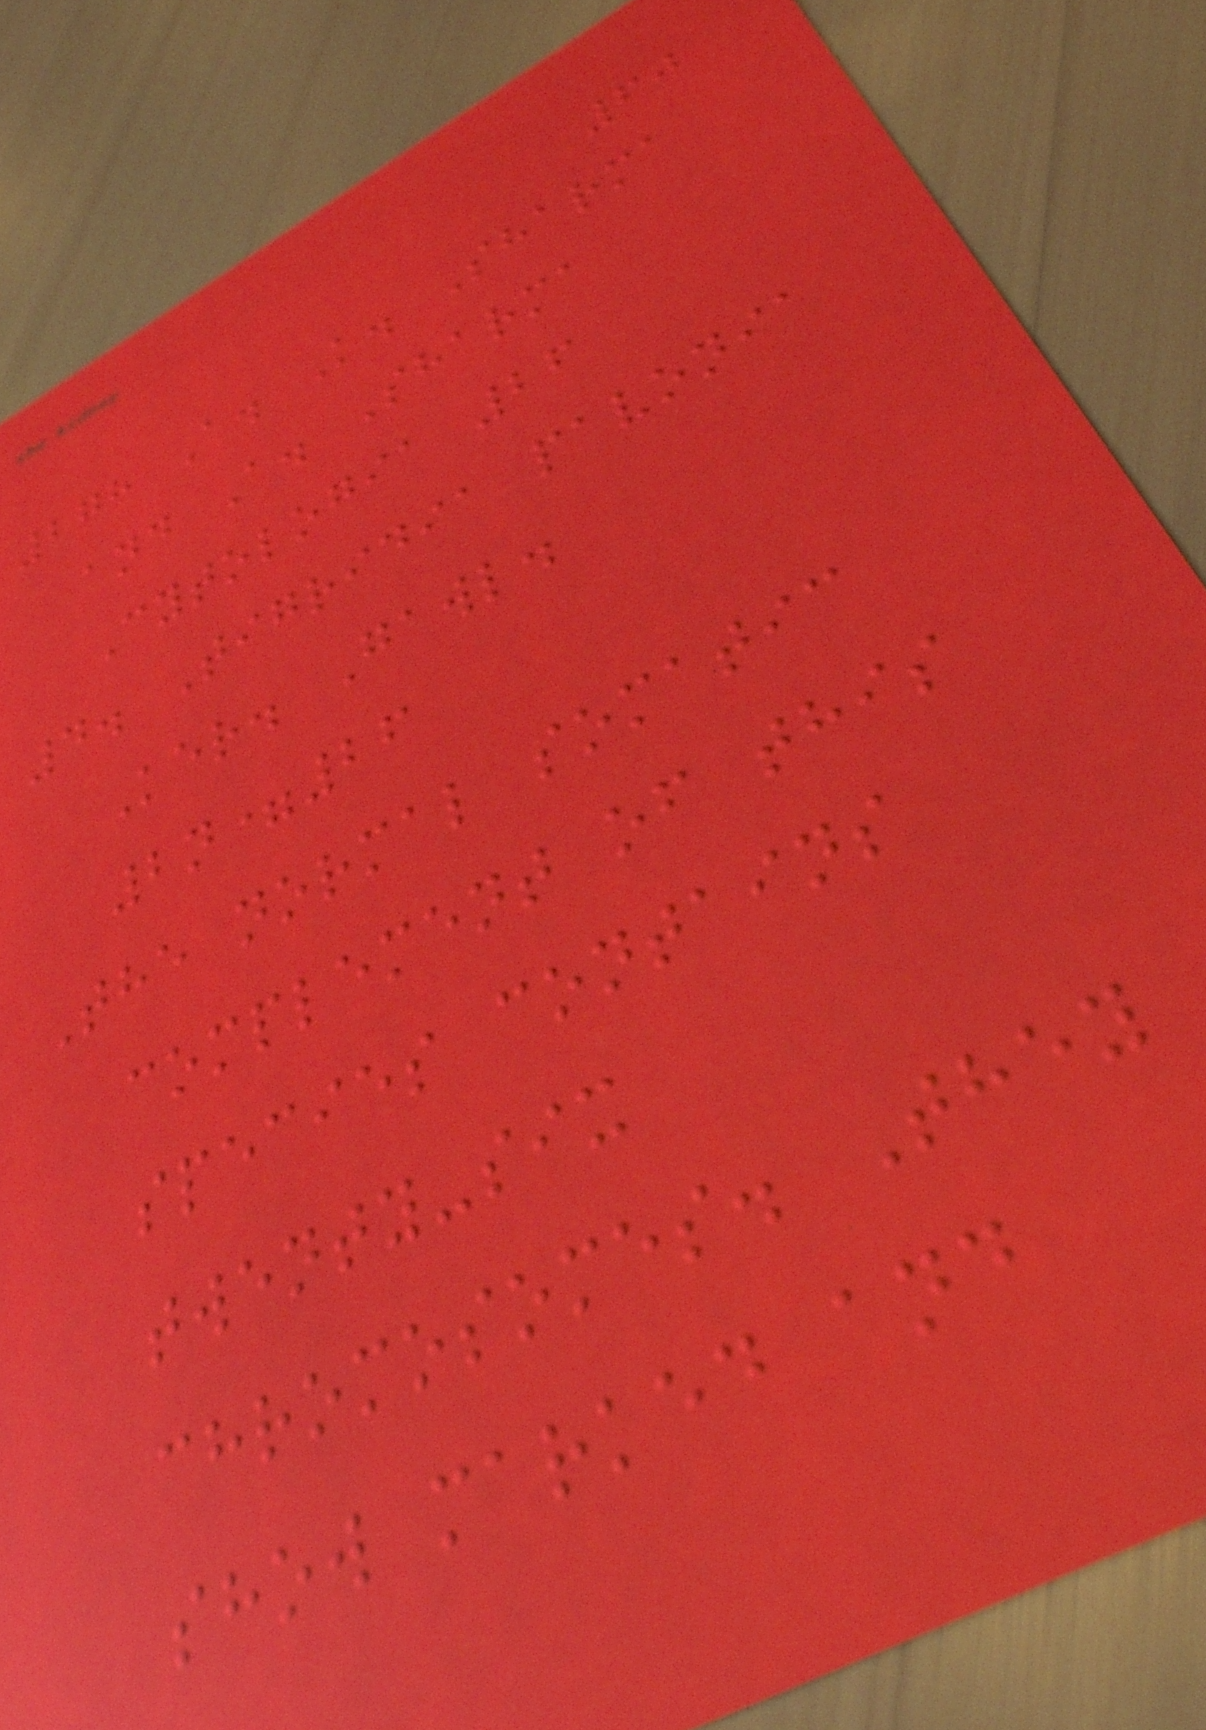60
278 A. K. Sharma
and A. Sharma
Cytologia 26
4. Tigridia pavonia
Ker. Gawl.
2n=26
The normal somatic
complement of this
species contains
twenty-six
chromosomes. They
show marked and
